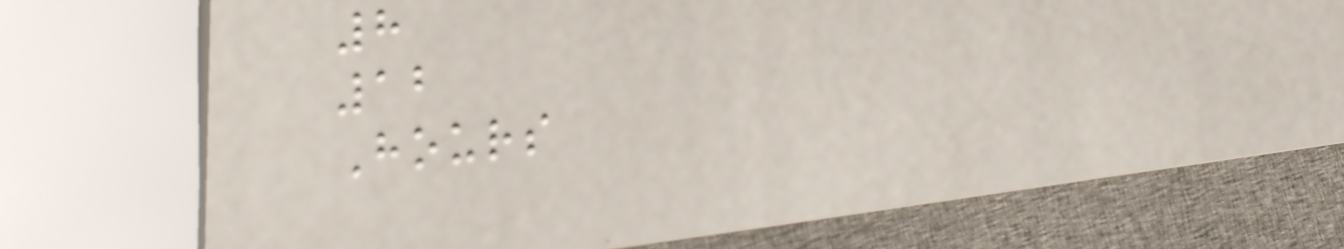8
12
Hours
